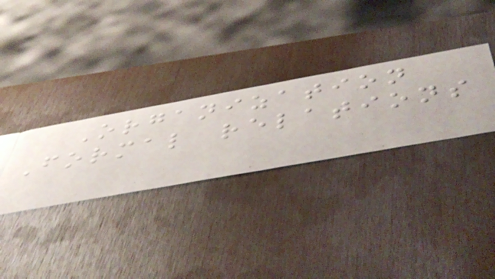Organization
Formal relations
